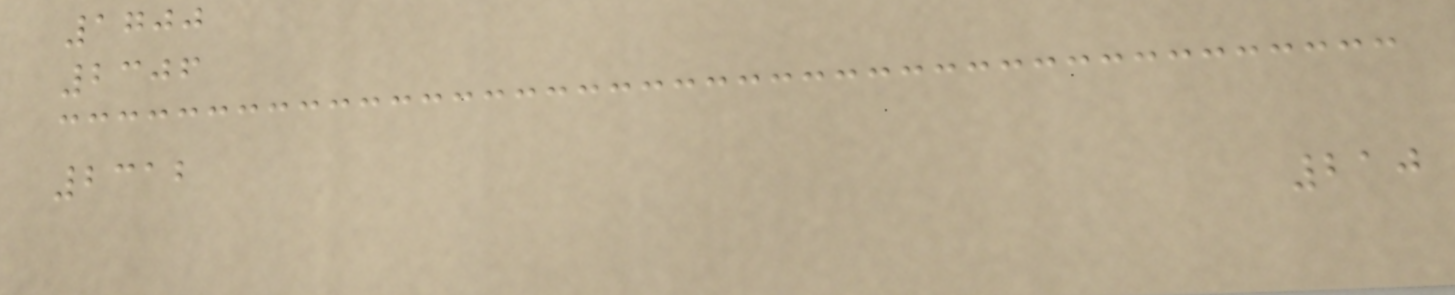1700
2306
2312
210
